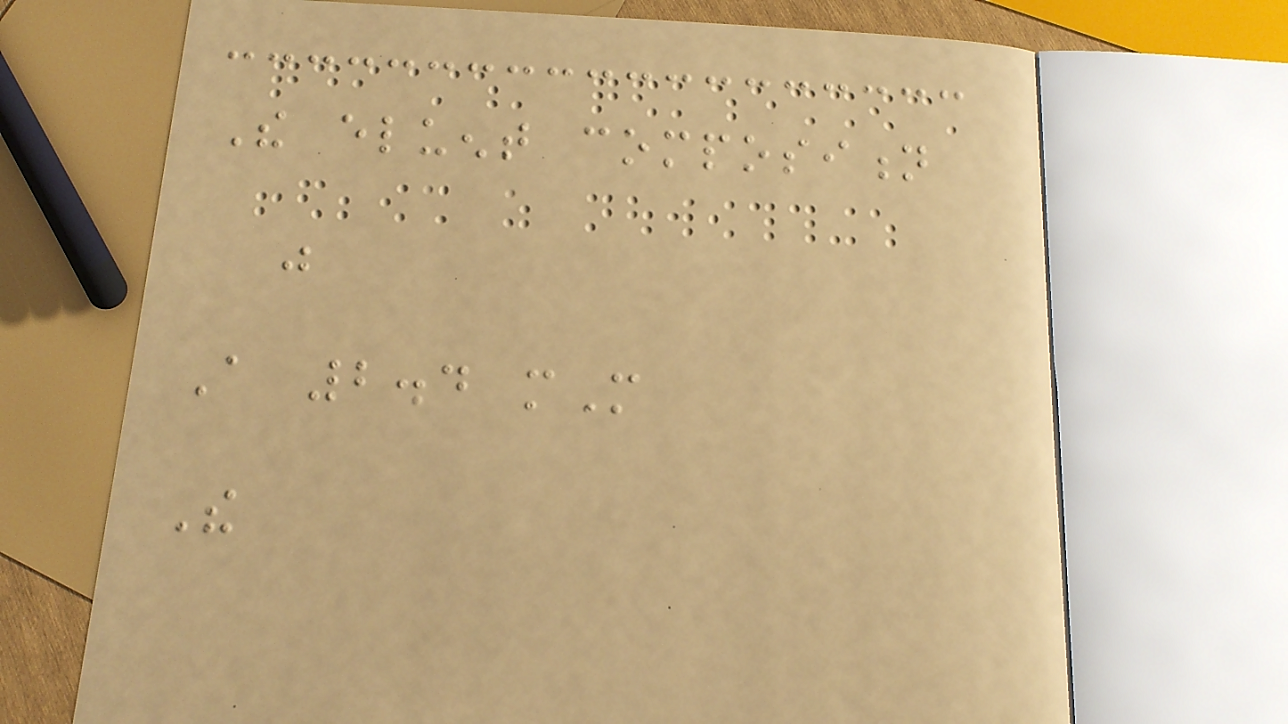The eluent composition
was
A 2.4 mM
The
